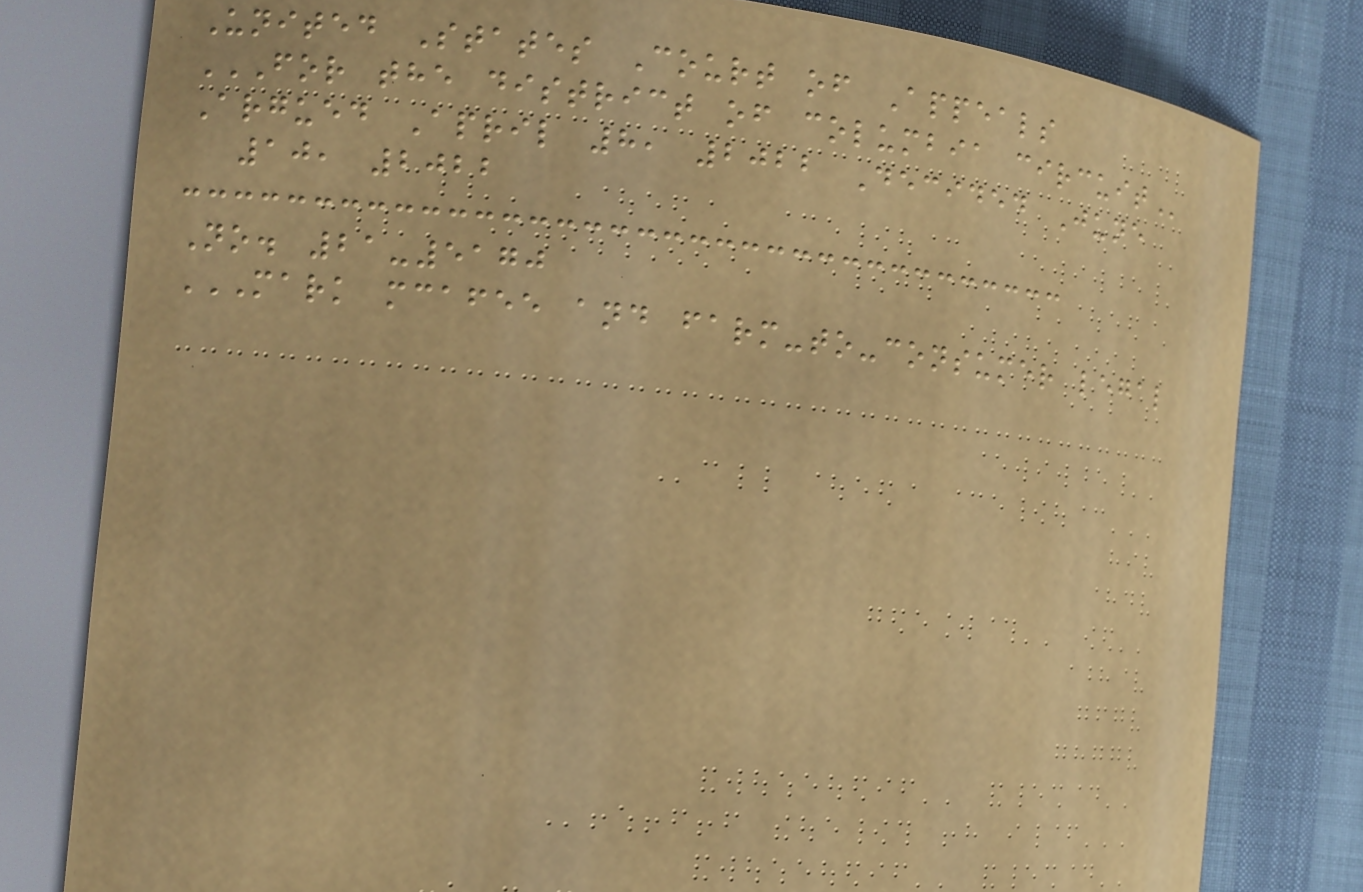United States Court of Appeals
FOR THE DISTRICT OF COLUMBIA CIRCUIT
Argued April 8, 2022 Decided June
10, 2022
No. 21-5170
MARK MCAFEE AND FARM-TO-CONSUMER LEGAL
